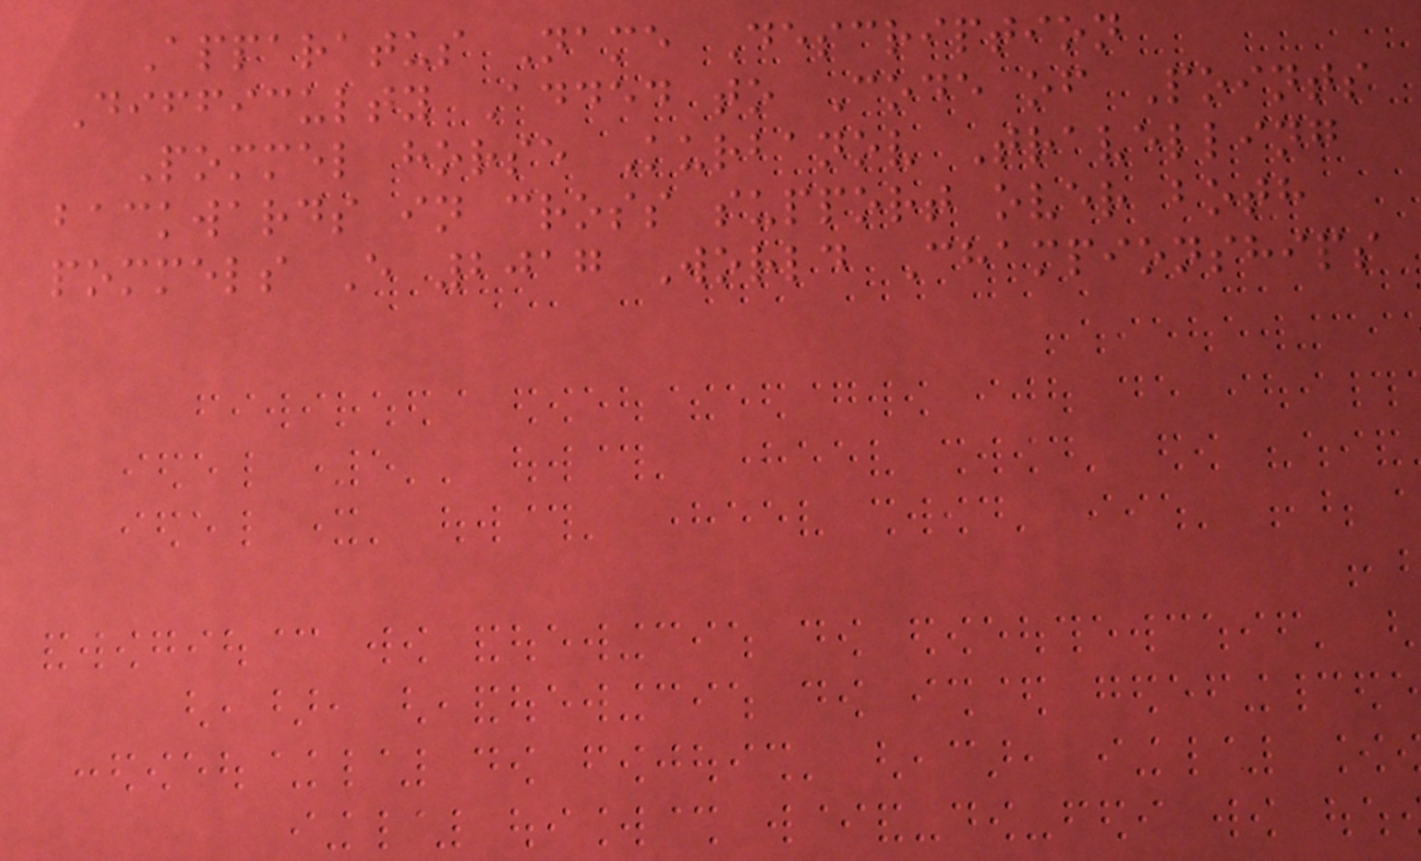Apparatus Name Description
Difficulty Added to Code of Points
Pommel horse Kurbanov Travelling
backwards in cross support over both
pommels E 2017 World Championships
